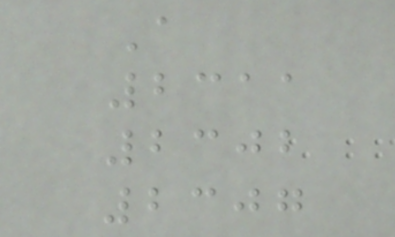A
2311
2302
2307
